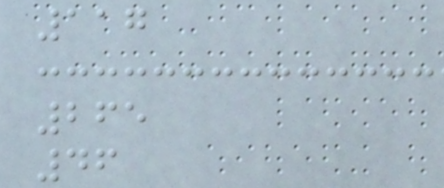117
265
46
